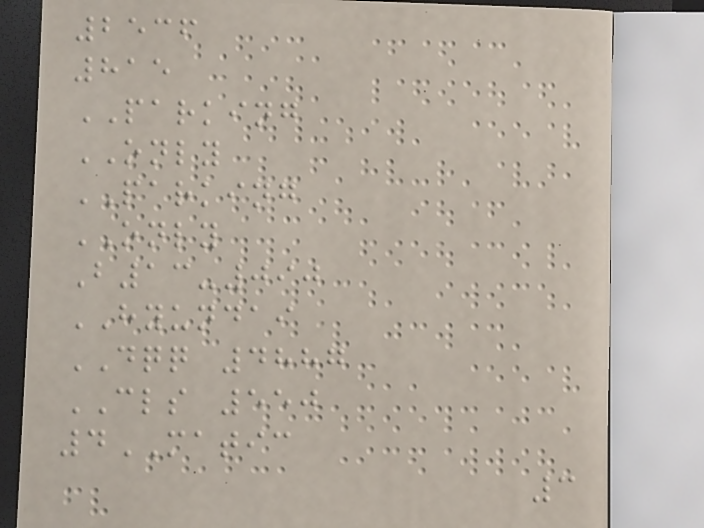2536
815
PARKING
ONLY
PARKING
ONLY
B13-090
HYUNDAI
DQQ 4887
CLS 550
4MATIC
3
